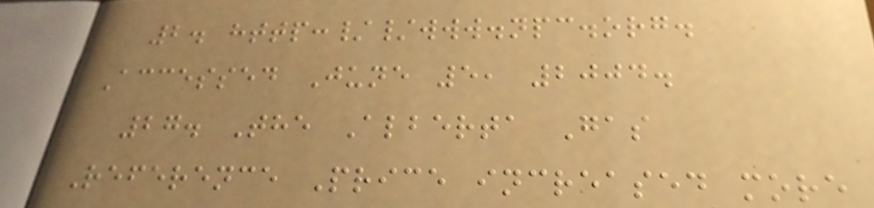2. http://www.npc.org.
Accessed June 5, 2004.
27. The Alberta Gas
Reference Price increased more
